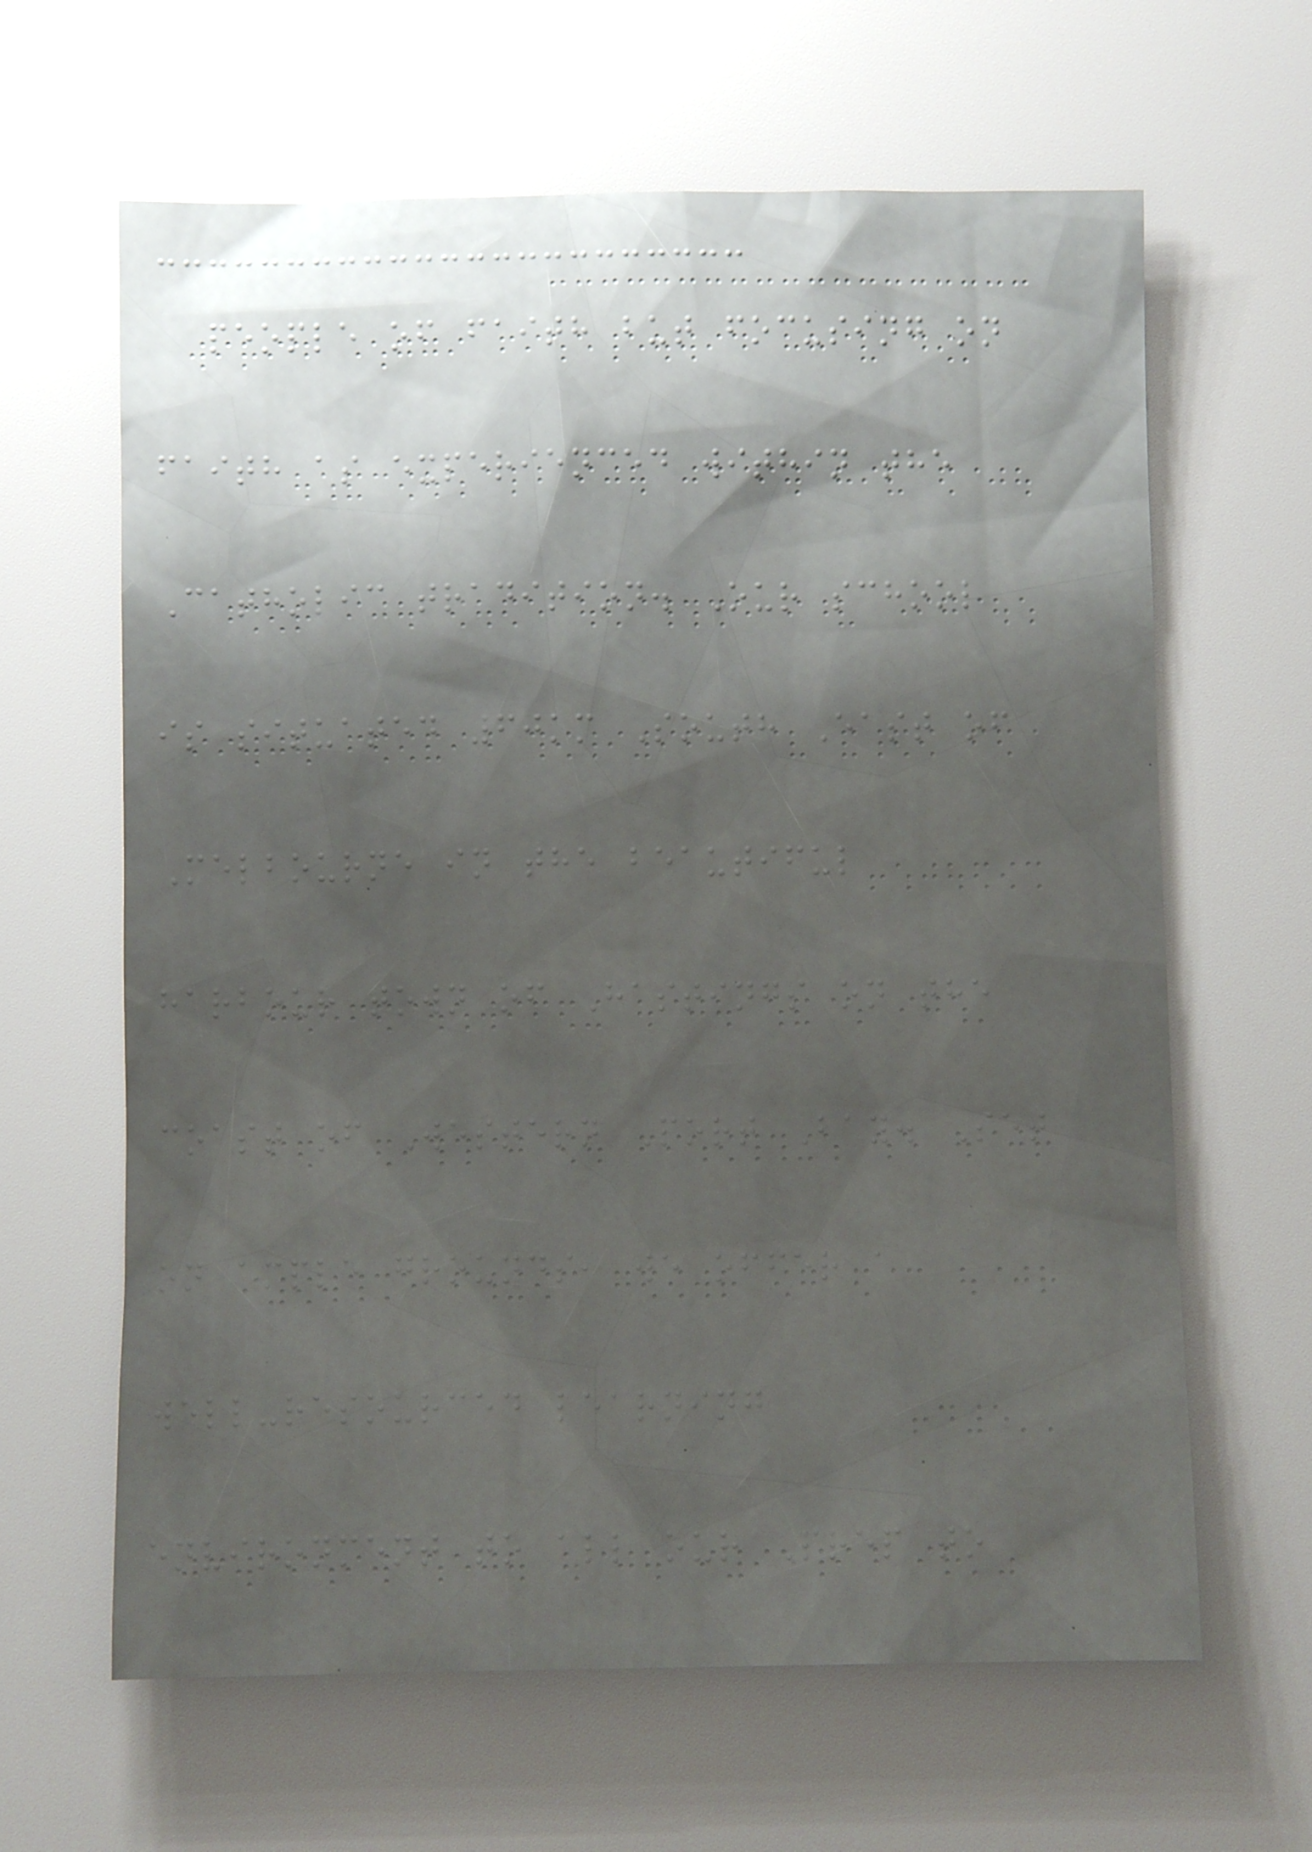people of faith but focusing on
faith as experienced within the
Catholic tradition. Our school
is situated 60km South East of
Melbourne in the beautiful
harbour town of Hastings on the
coast of Western Port Bay. Set
on ample grounds, we offer a
well-resourced learning
environment to all our Prep to
